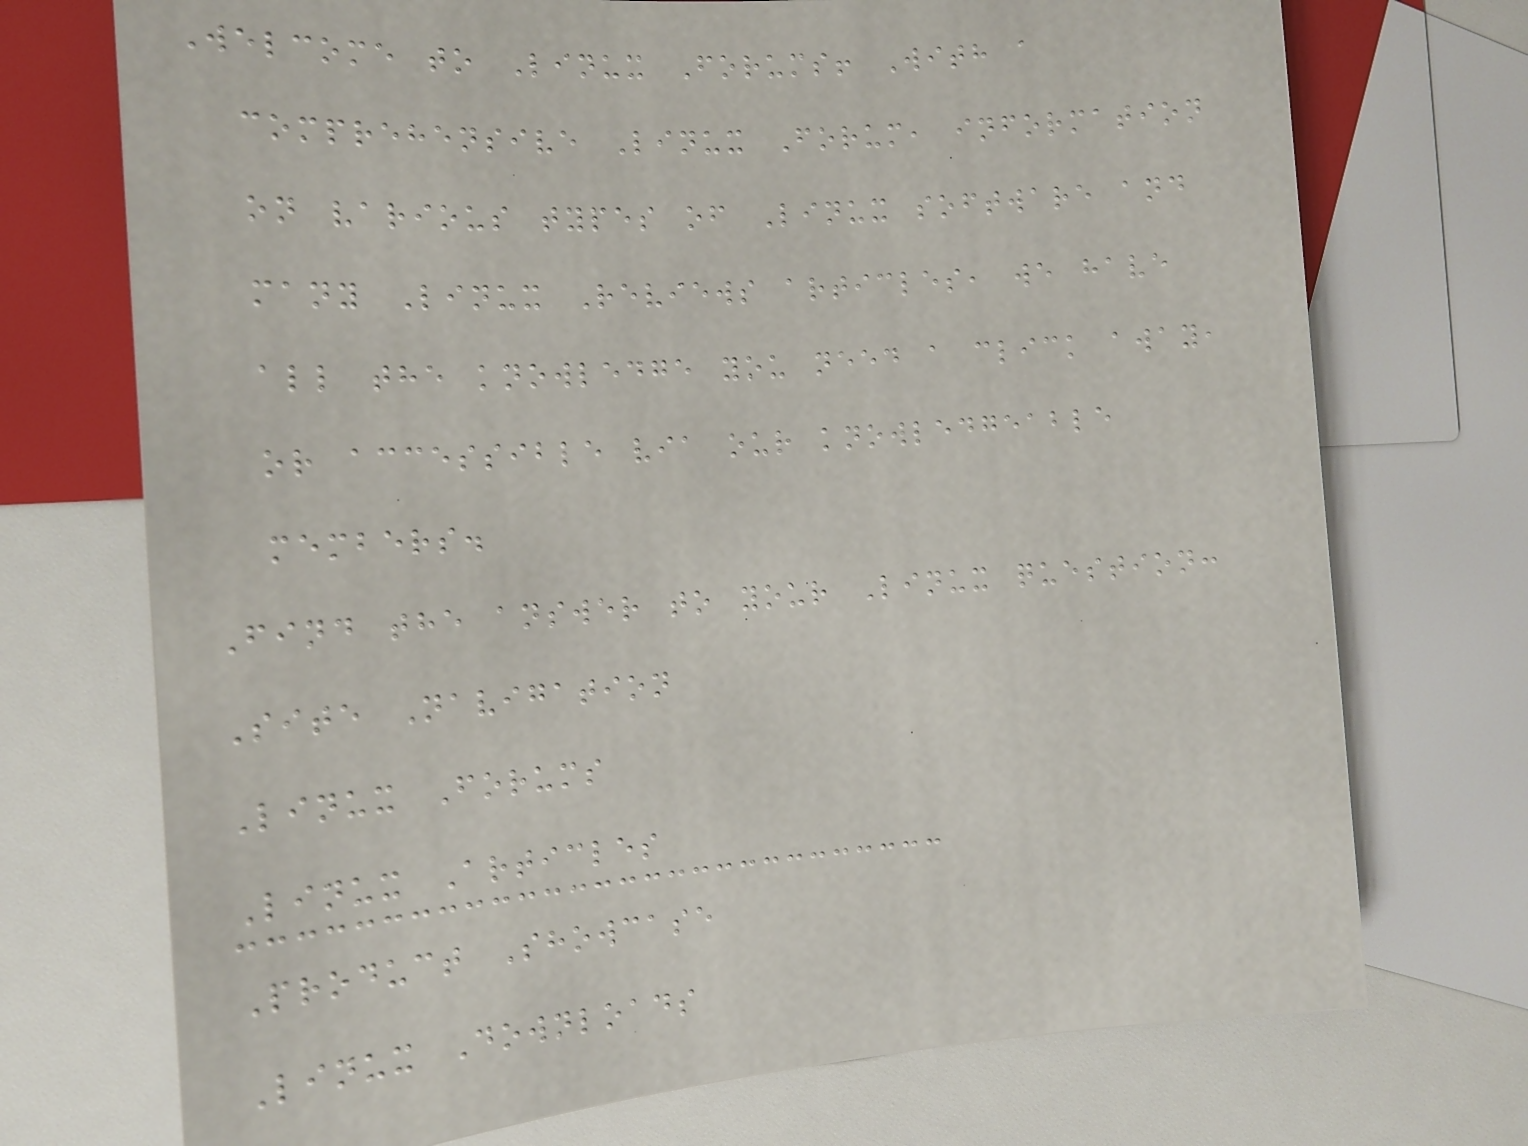Welcome to Linux Forums! With a
comprehensive Linux Forum, information
on various types of Linux software and
many Linux Reviews articles, we have
all the knowledge you need a click away,
or accessible via our knowledgeable
members.
Find the answer to your Linux question:
Site Navigation
Linux Forums
Linux Articles
Product Showcase
Linux Downloads
